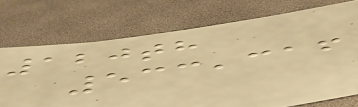120th
533,316
